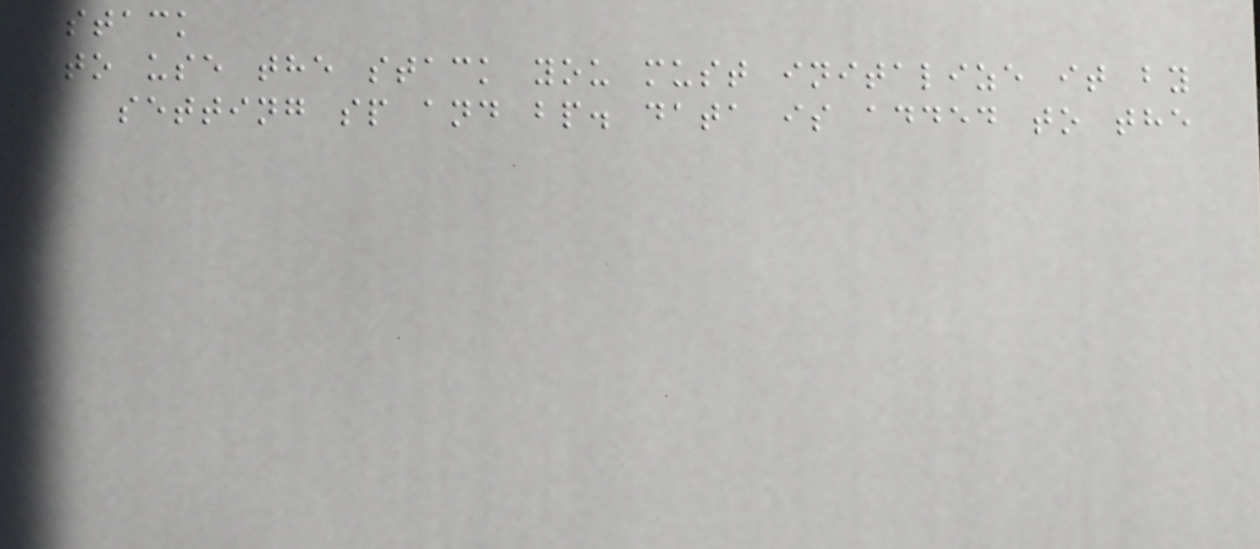stack
to use the stack you must initalize it by
setting sp and bp. data is added to the
